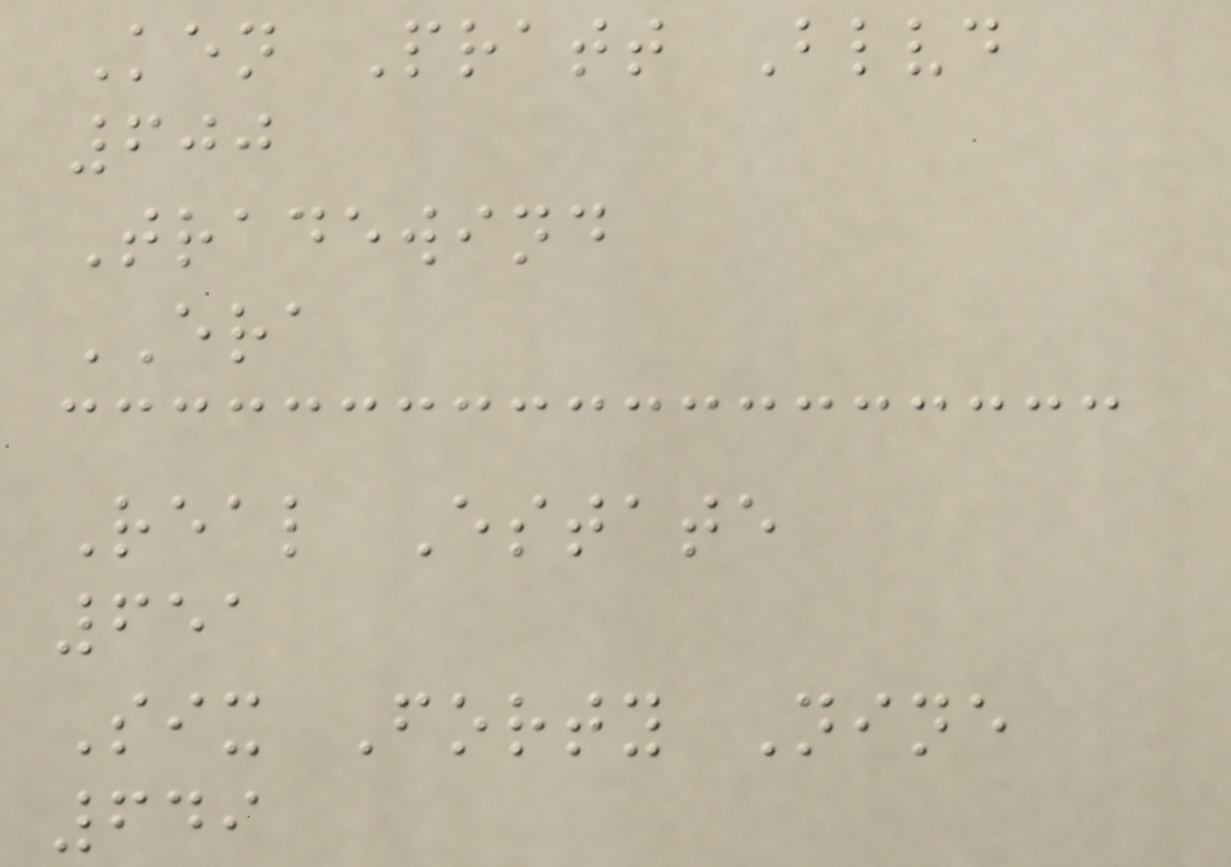Ken Pratt Blvd
600
Tradewind
ERA
Real Estate
651
Six Forty Nine
649
